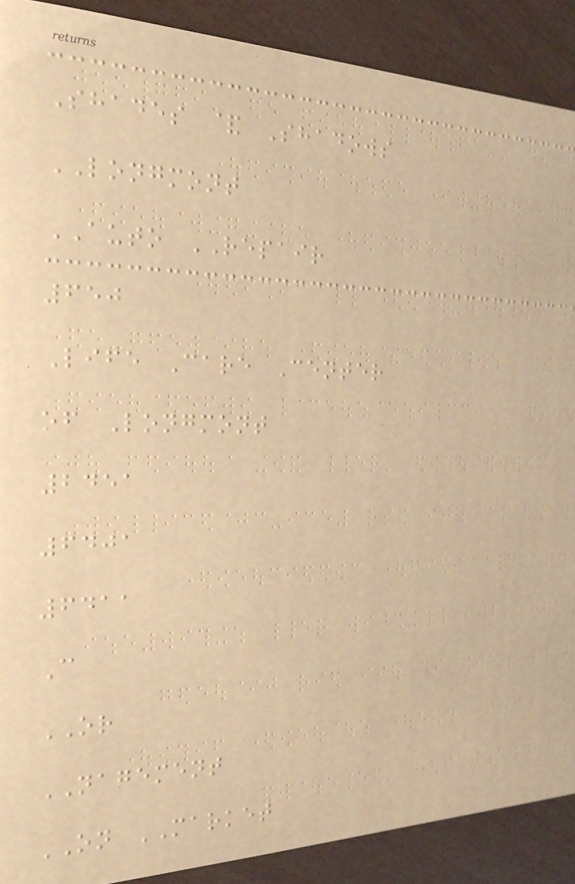Shades & Shadows
LONGMONT
AUTO REPAIR
650
Life Care Center
of Longmont
2451
6401
6411
C
OR
NAGEMENT
ON MARKET
